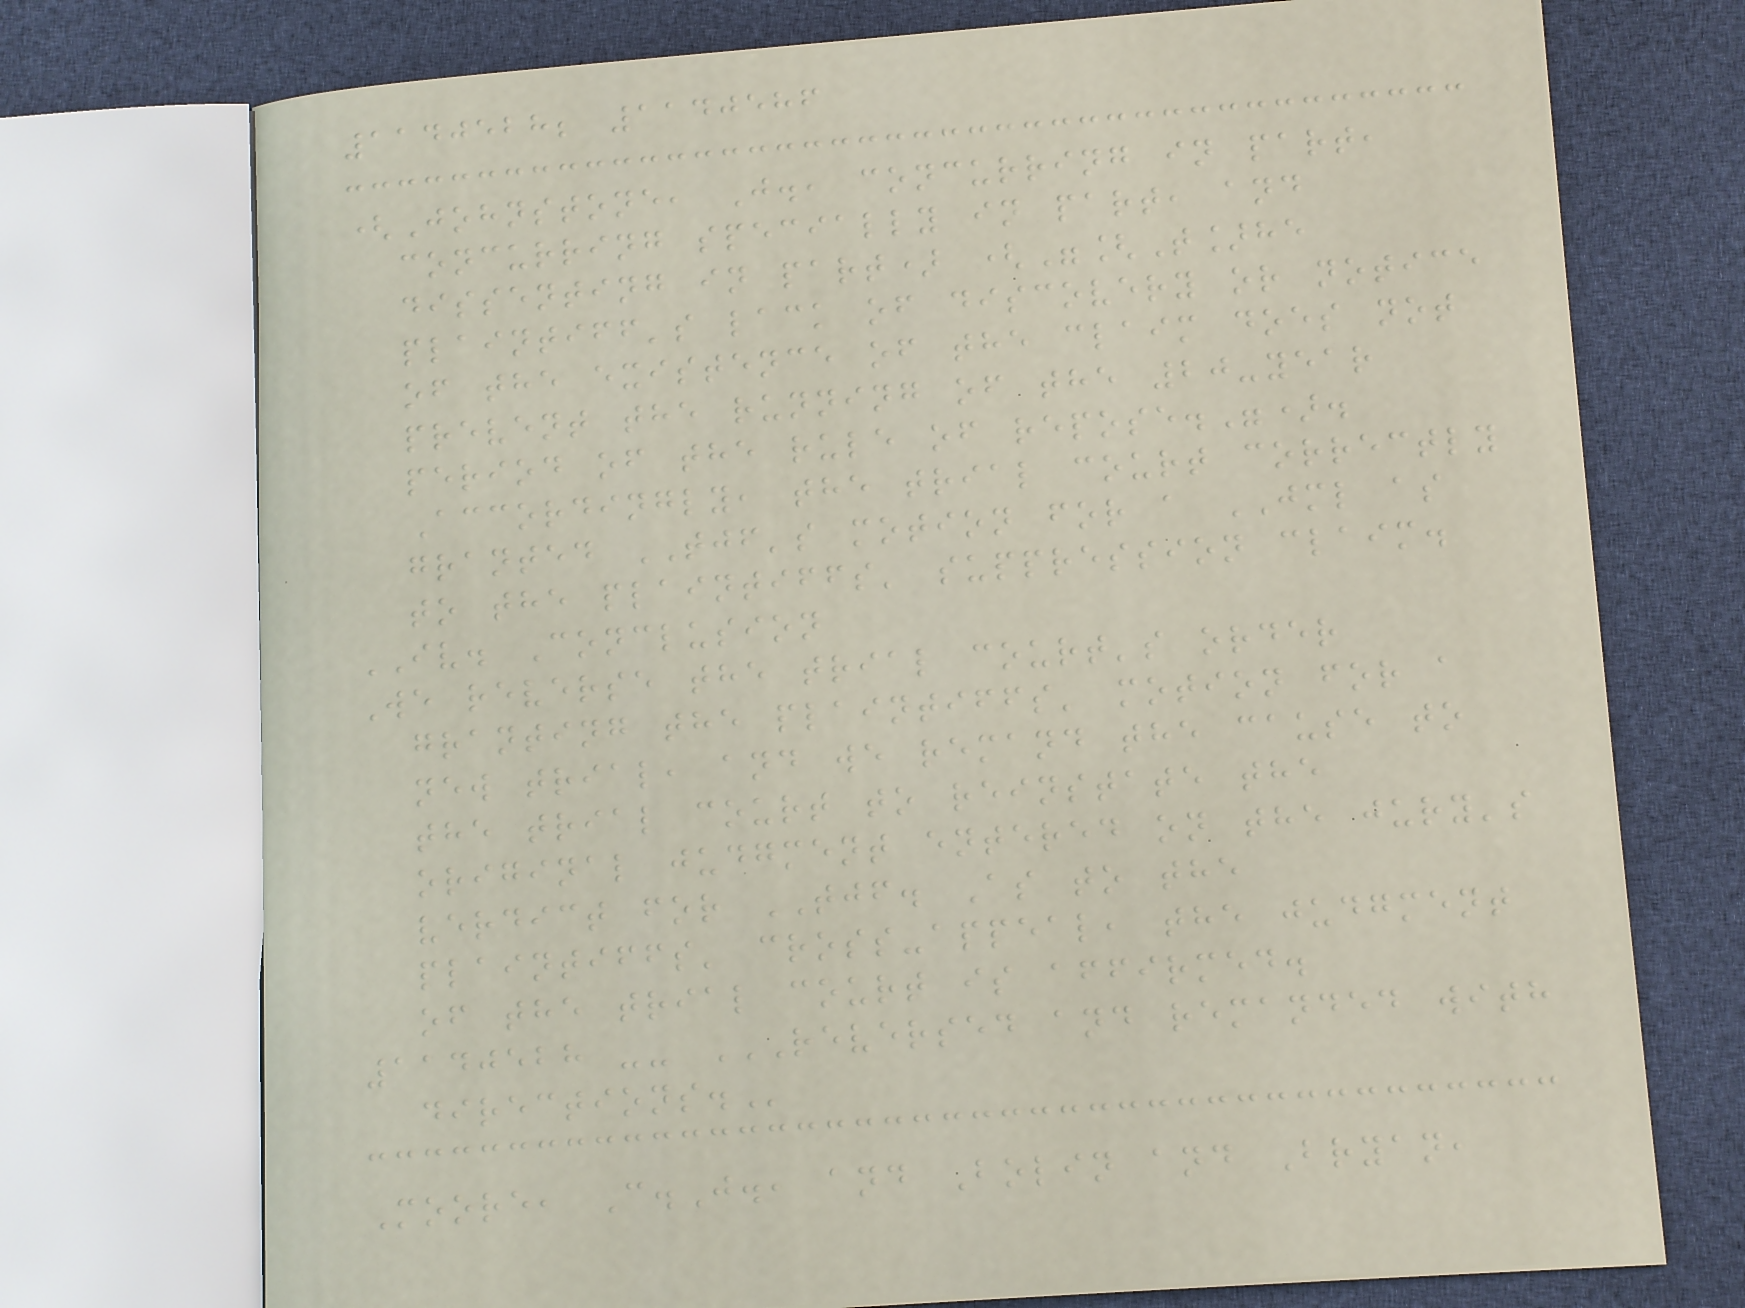1140528; 1140586
(Johnstone, J., concurring in part,
concurring specially in part, and
dissenting in part) ("[T]he
plaintiff's lack of discovery or notice
of the existence of the claim does not
prevent the running of the 20-year
period of the rule of repose.").
Accordingly, the trial court correctly
granted TJF's motion for a JML as
to the plaintiffs' suppression claim.
IV. Conclusion
We reverse the trial court's order
granting the plaintiffs' motion for a
new trial, and we remand the cause to
the trial court to reinstate the
original judgment entered on the jury's
verdict for TJF. As to the
plaintiffs' cross-appeal, the judgment
of the trial court is affirmed.
1140528 -- REVERSED AND REMANDED WITH
DIRECTIONS.
Moore, C.J., and Bolin and Bryan,
